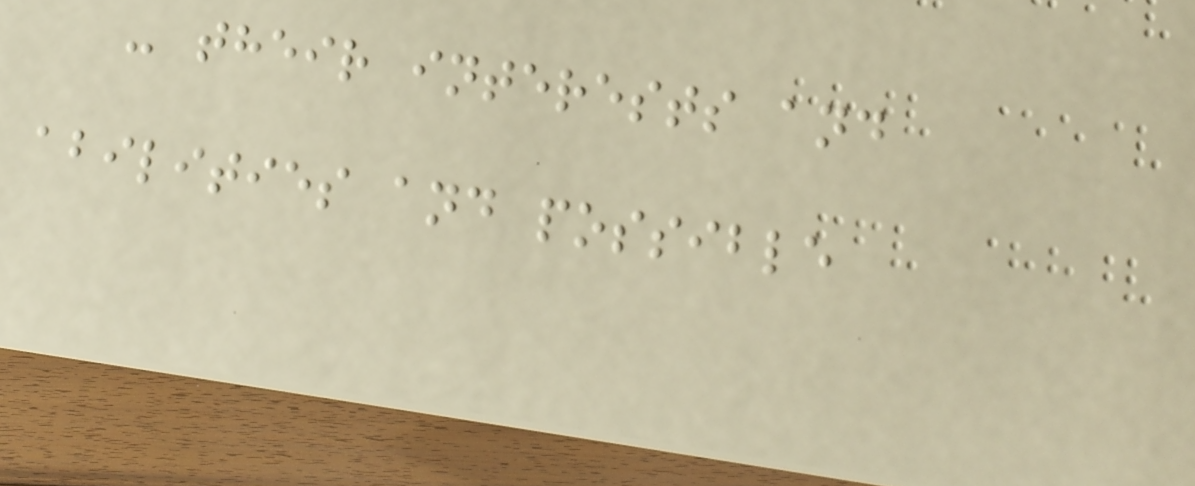- their interests and
abilities and possible
